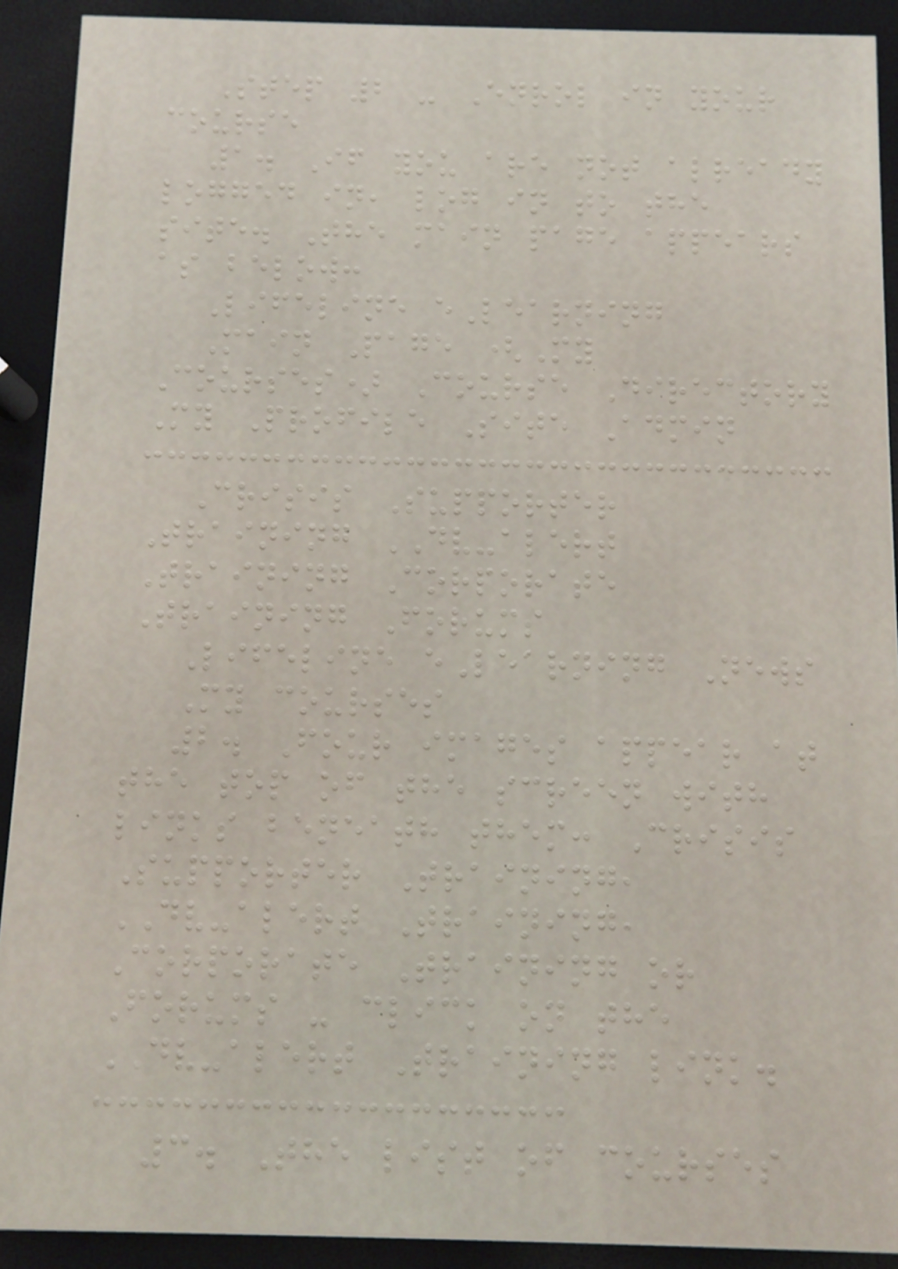Step 2 - Enrol in your
course
1. If you are not already
logged in, log in to the
site. The main page appears
as below:
Lifeline eLearning
Main Page (My
Courses) Course Directory
My Profile Site Admin
Crisis Supporter
Training DV-alert
Training Corporate
Training Forums
Lifeline eLearning News
My courses
2. Four images appear at
the top of the screen with
links beneath them: Crisis
Supporter Training,
DV-alert Training,
Corporate Training or
Forums - click on the
DV-alert Training link.
3. The list of courses
